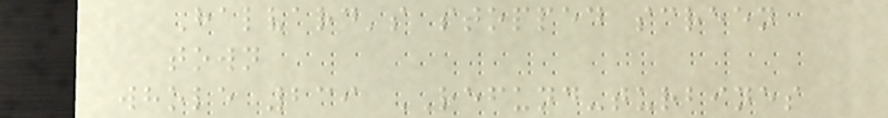Halvard's stopped screen
town
whole 239 REFUND-turbines
